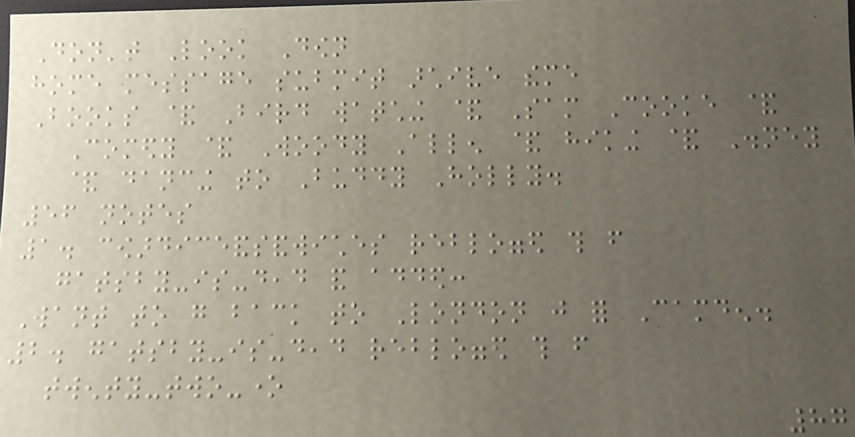Don't Look Down
home message submit archive theme
Books & Bird watching & Sam Cooke &
Comedy & Woody Allen & hiking & Disney
& dancing to Buddy Holly.
56 notes
1. cowardiceandsandwiches reblogged this from
gatsby-is-dead and added:
Want to go back to London just for Camden.
2. gatsby-is-dead reblogged this from
twenty-two-one
87
